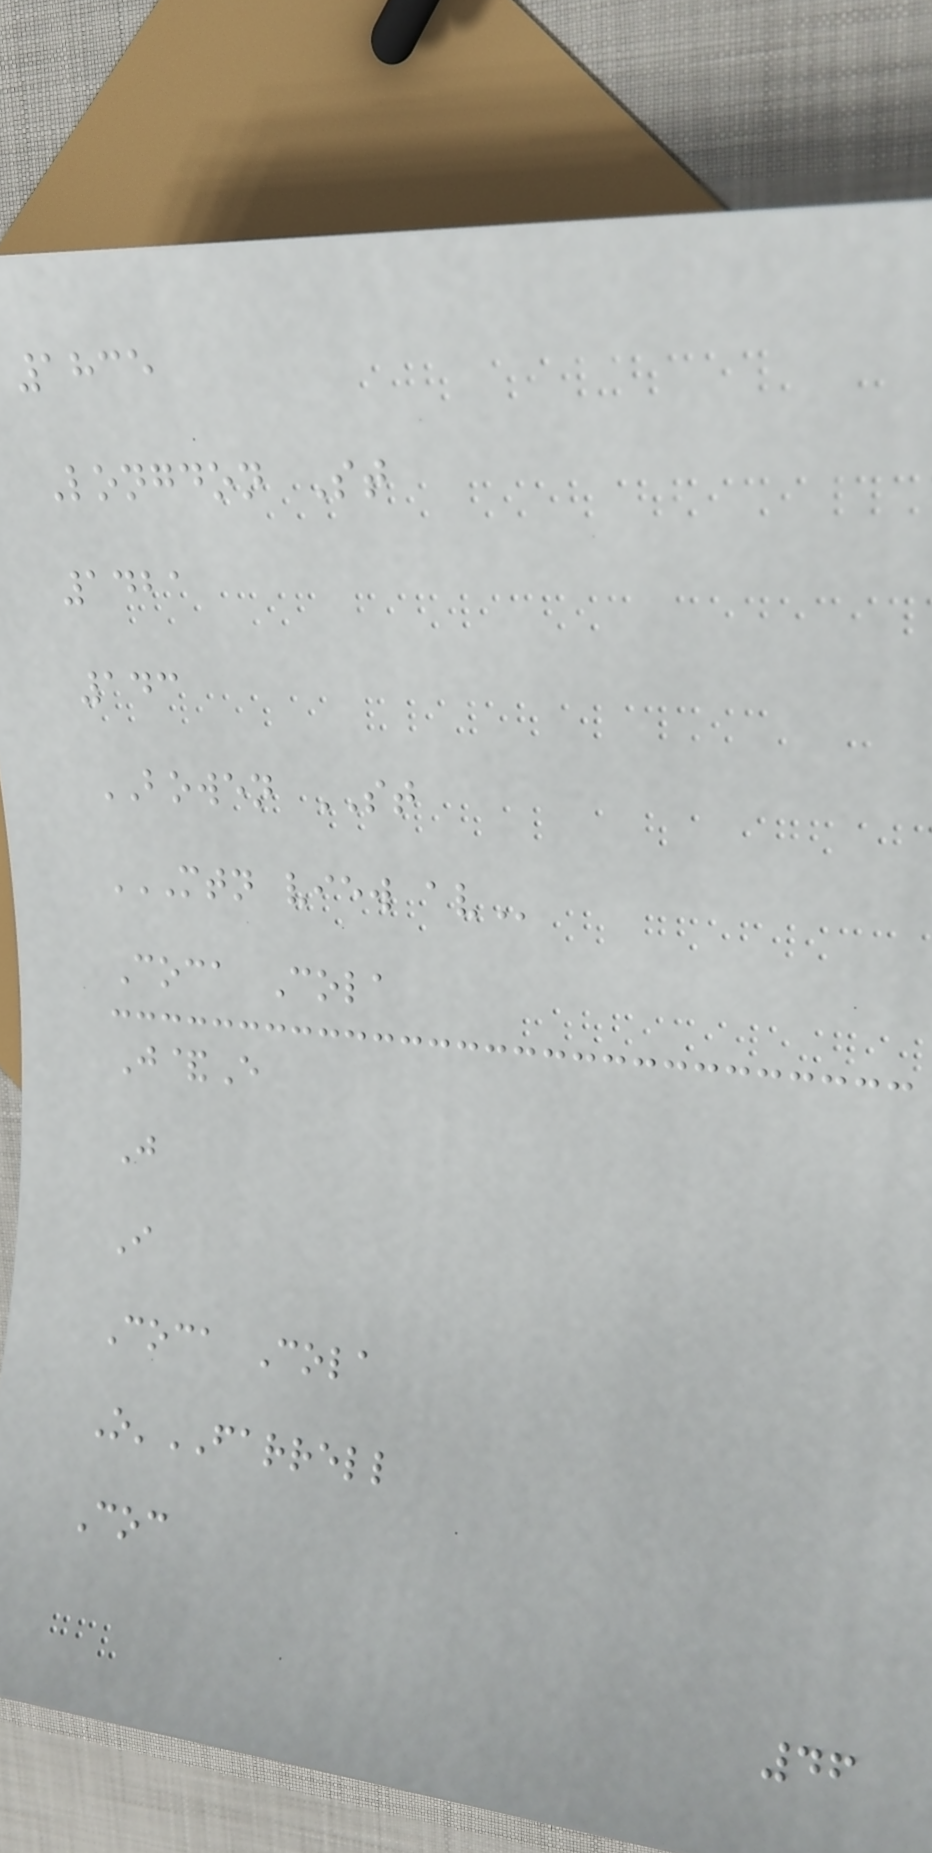1835
Longdon St
1421
143
BOWEN ST
MTN VIEW AV
Coca Cola
J&E
J
I
Coca Cola
O'FARRELL
Coc
46
